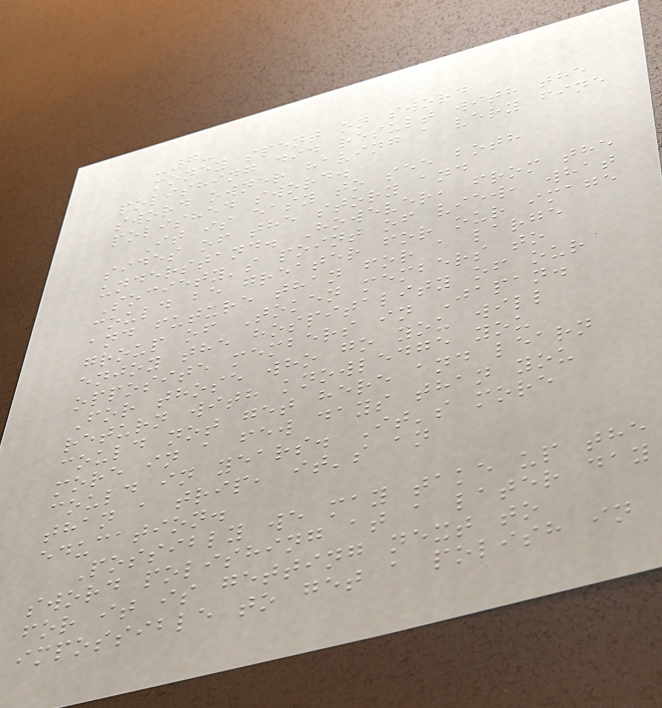-7-
money spent on sword
polishing did result with the
sword owner having a very fine
polished sword.
It is easy to see both
sides of the story and
understand. However, from the
Society's point of view, what
could be greater for our image
and future than for a large
group of Token members to
enjoy the hospitality of our
opposite members in Japan.
For those who go you will
return with knowledge you
could not get here and learn
more in a few days than you
could in years. It's more
than a trip, it's an
education.
Possibly we may take up the
sword polishing at a later day
for it is getting next to
impossible to get a polish in
